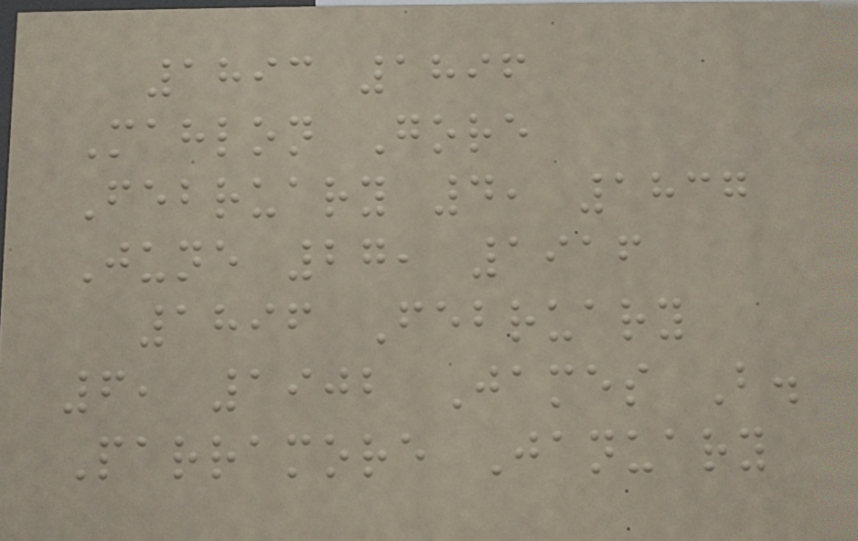1893 1896
Mahlon Gore
February 4, 1837
June 27, 1916
1896 February
6, 1902 James B.
Parramore January
